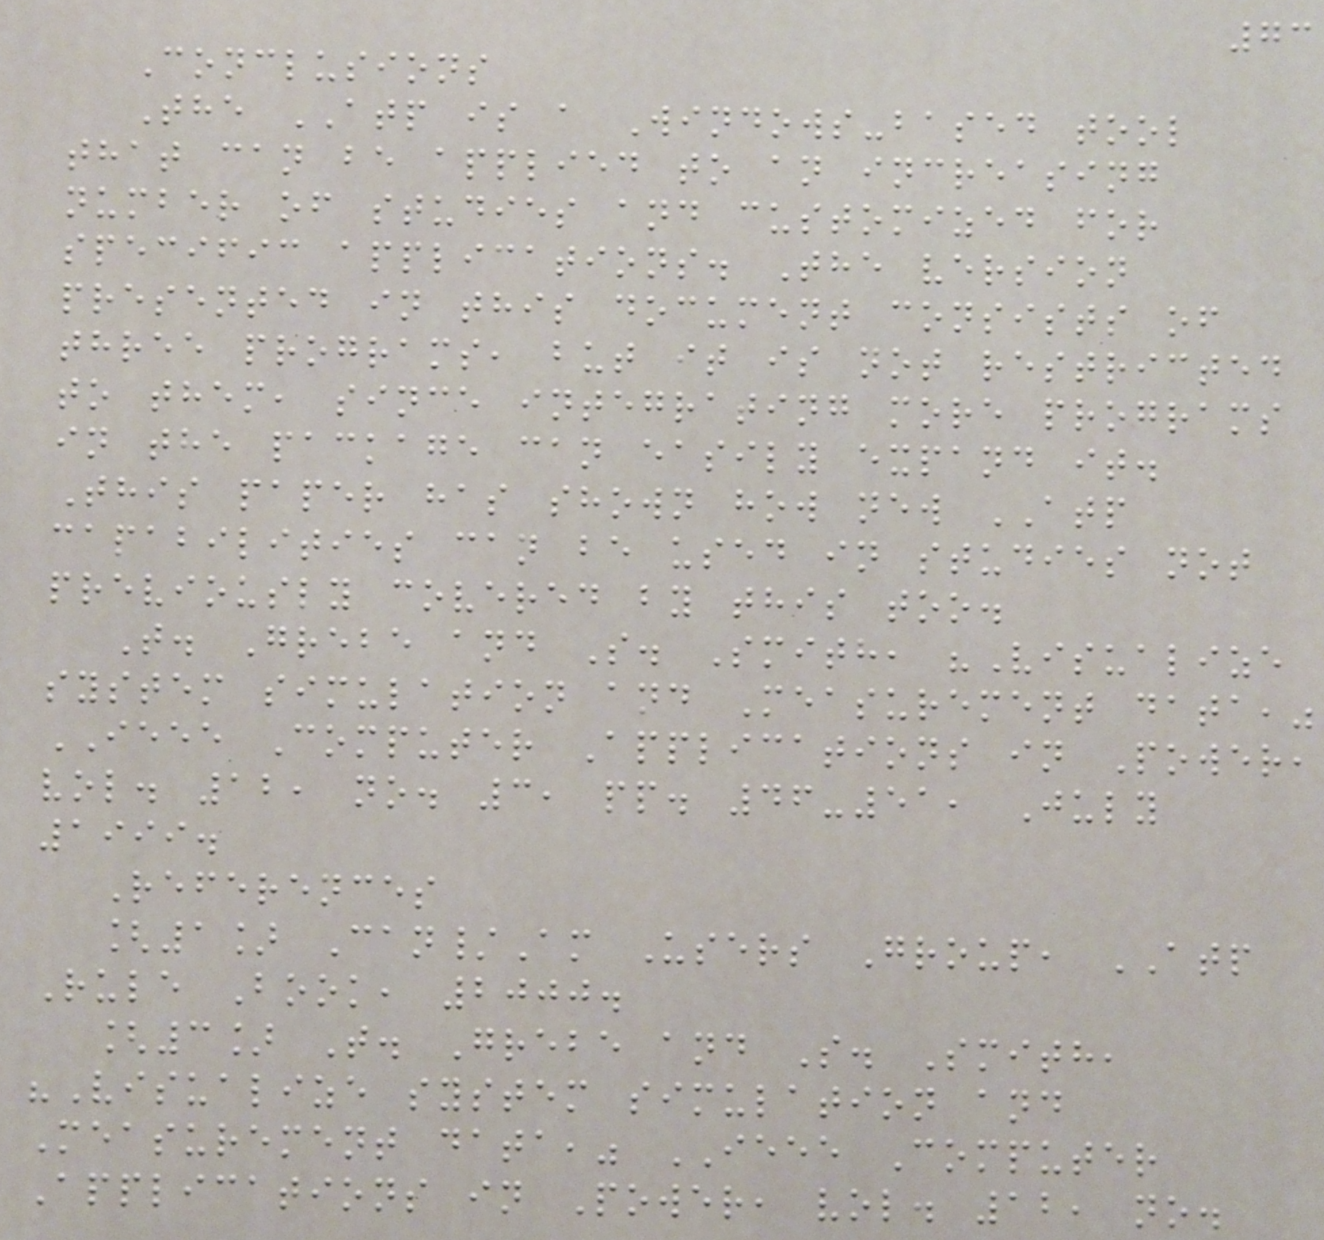73
Conclusions
The ATP is a Windows-based tool
that can be applied to an increasing
number of studies and customized for
specific applications. The version
presented in this document consists of
three programs, but it is not restricted
to them, since integrating more programs
in the package can easily expand it.
This paper has shown how new ATP
capabilities can be used in studies not
previously covered by this too.
T. Grebe and S. Smith, "Visualize
system simulation and Measurement data,"
IEEE Computer Applications in Power,
vol. 12, no. 3, pp. 46-51, July
1999.
References
[1] Can/Am Users Group, ATP
Rule Book, 2000.
[3] T. Grebe and S. Smith,
"Visualize system simulation and
Measurement data," IEEE Computer
Applications in Power, vol. 12, no.
